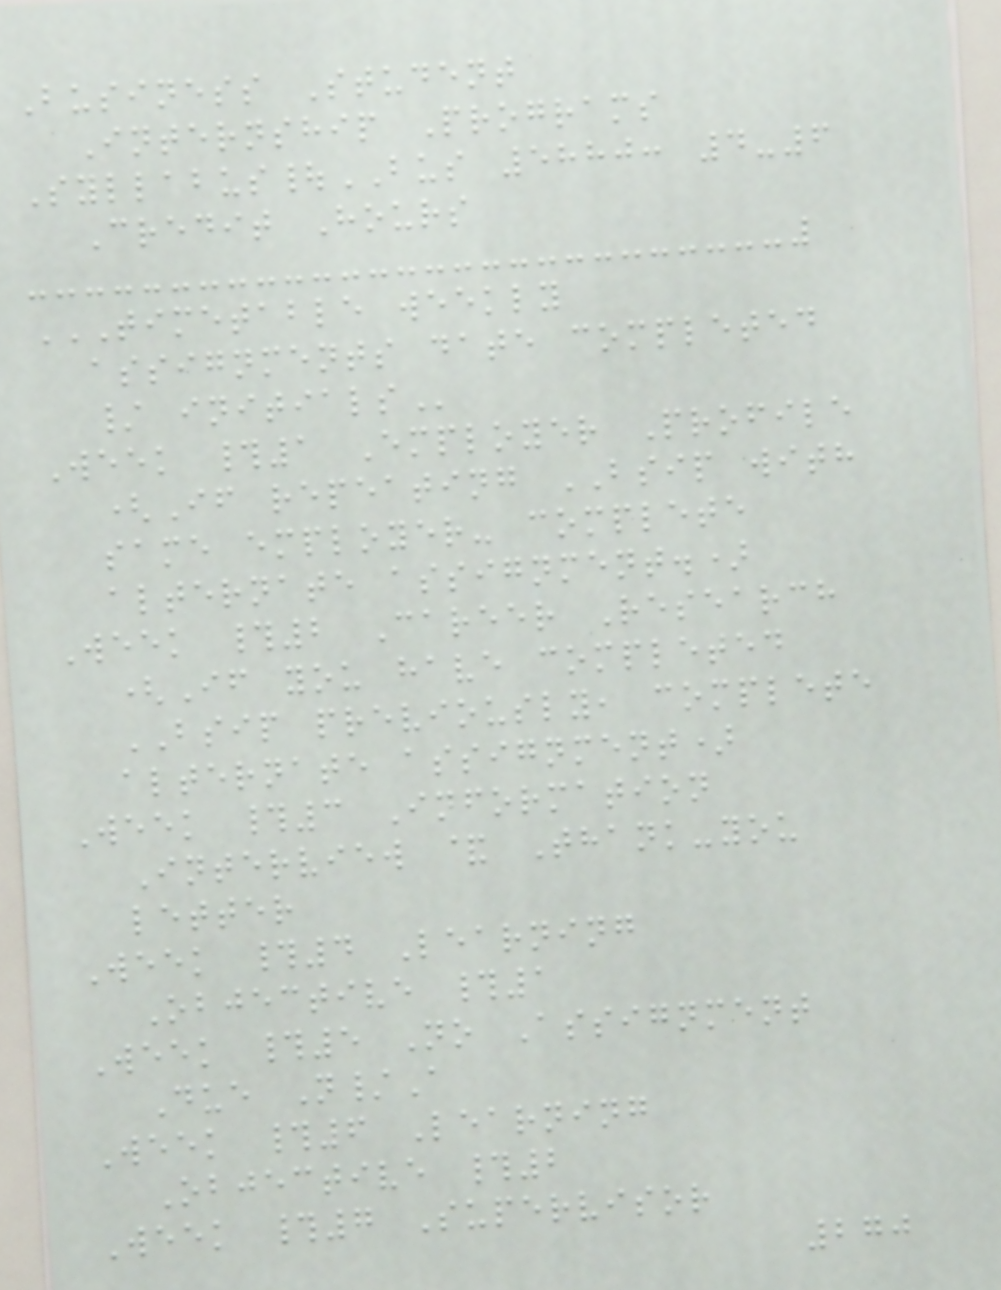Business Student
Internship Programs
Syllabus|BUS 5880: 4-6
Credit Hours
TIMETABLE WEEKLY
ASSIGNMENTS DATE COMPLETED
/ INITIALS
Week #1 Employer Profile
(If repeating BSIP with
same employer- complete
alternate assignment.)
Week #2 Career Research
(If you have completed
BSIP previously, complete
alternate assignment)
Week #3 Information
Interview & Thank-you
letter
Week #4 Learning
Objective #1
Week #5 No Assignment
Due N/A
Week #6 Learning
Objective #2
Week #7 Supervisor
270
